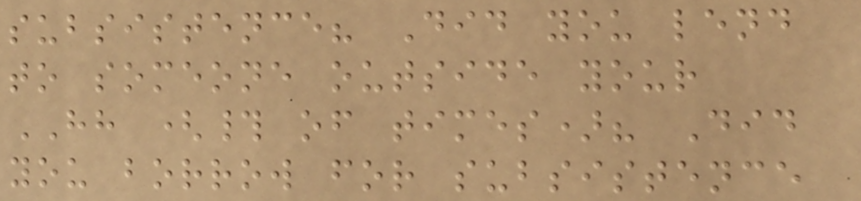subsistence? Did you lend
to someone outside your
HH (# of times)? Did
you borrow for subsistence
